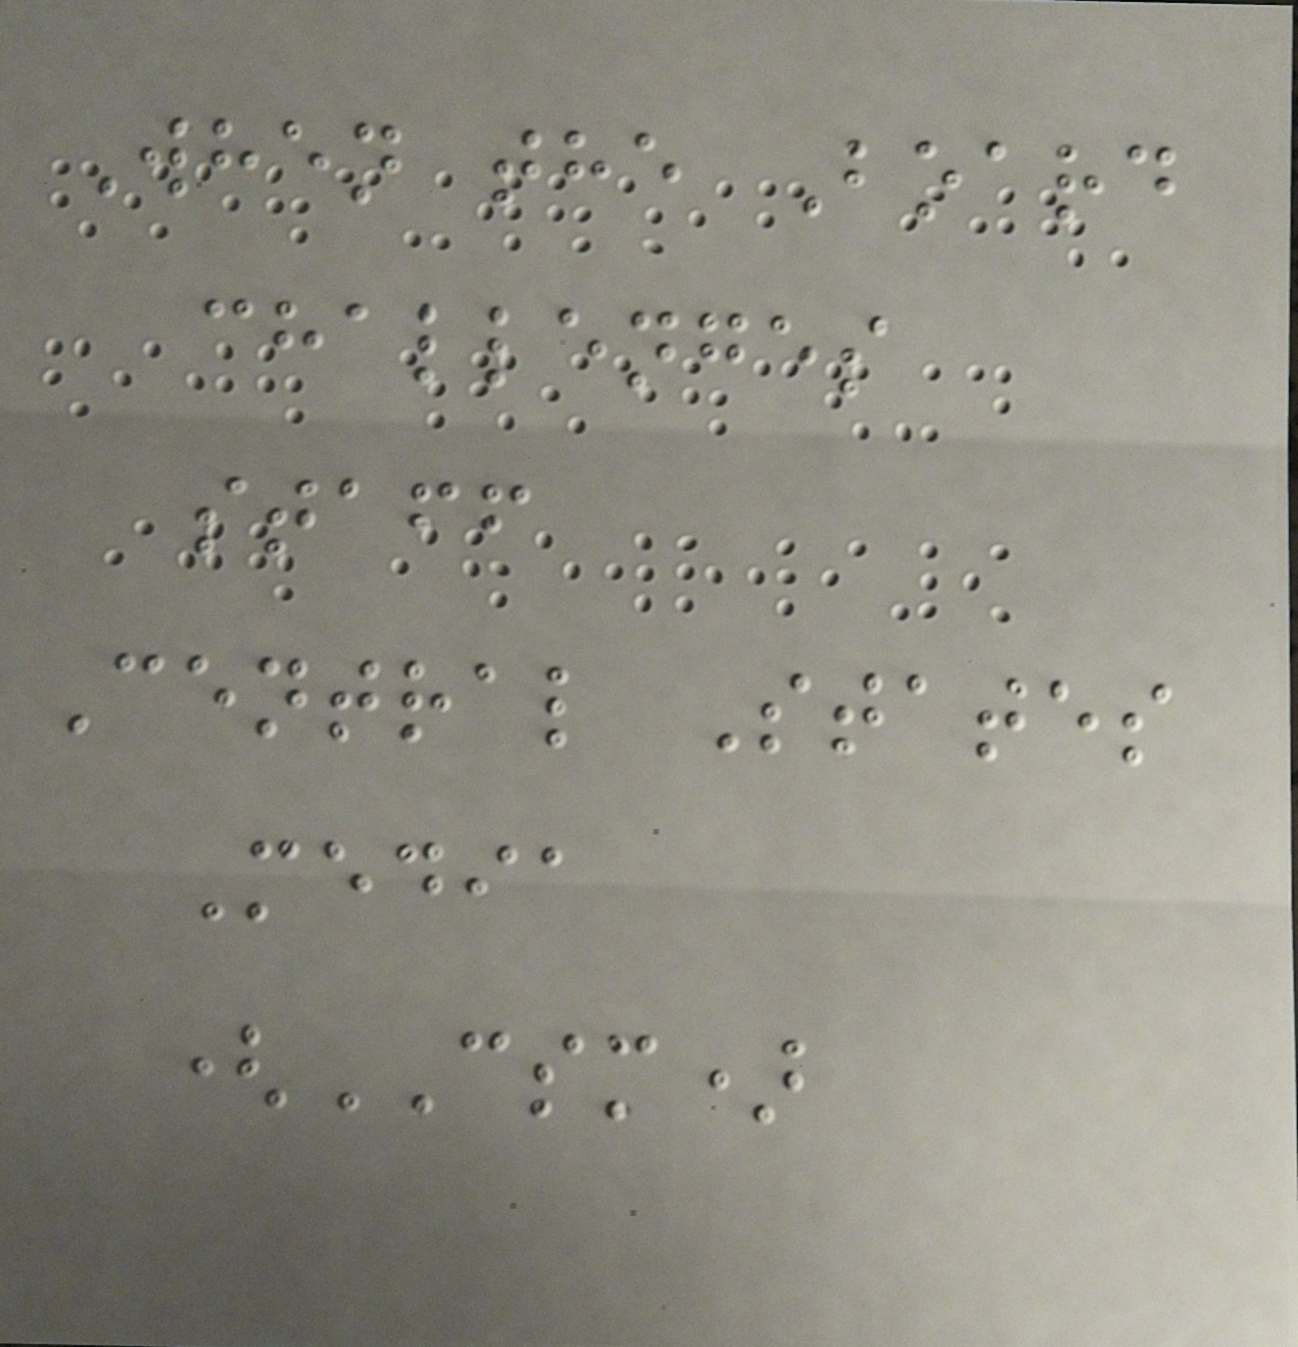When the Board
challenges
staff
Central States
Media
(CSM)
